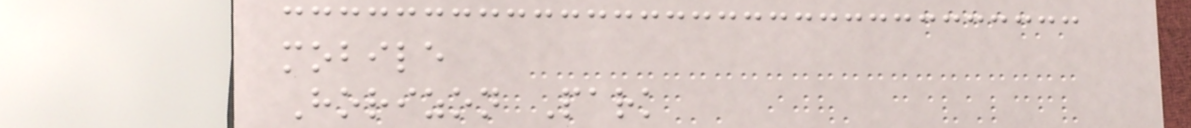mobile
Horizon Park
